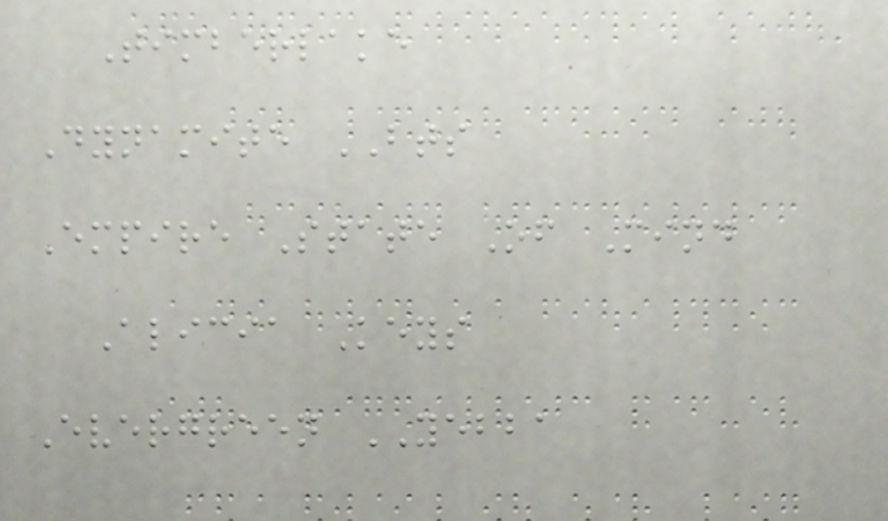Timberlake
Dynamite BTS
Empire State Of Mind
Alicia Keys
Evergreen YEBBA
